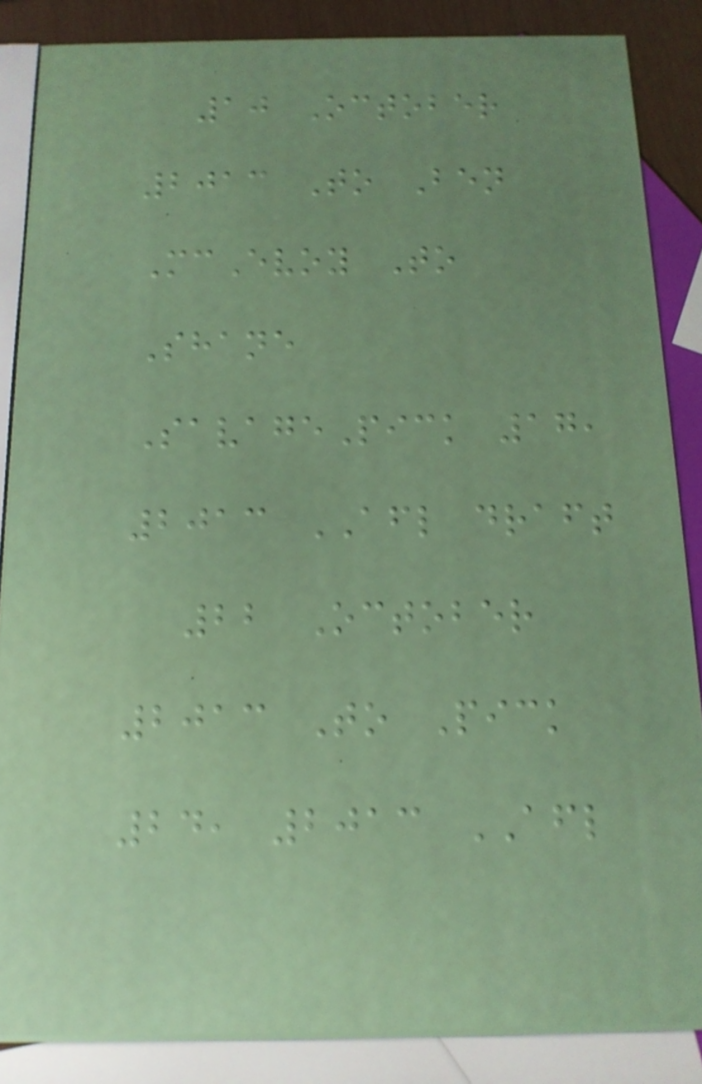10 October
2013 To Ben
McEvoy To
Shane
SavagePick 17,
2013 AFL draft
22 October
2013 To Pick
24, 2013 AFL
